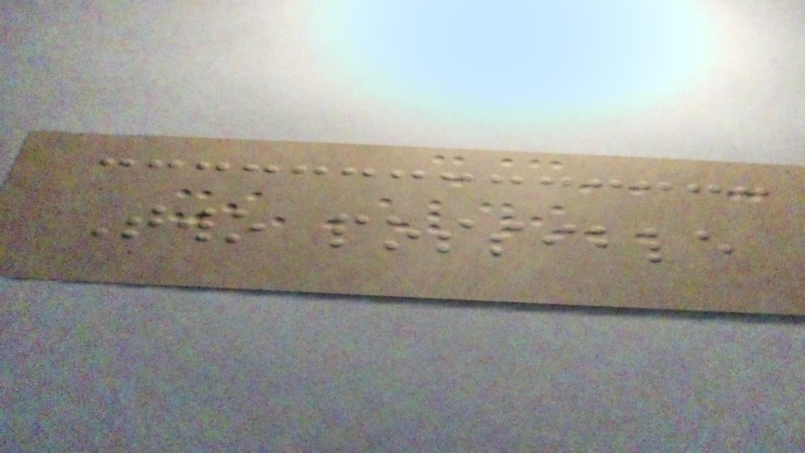Two possible
